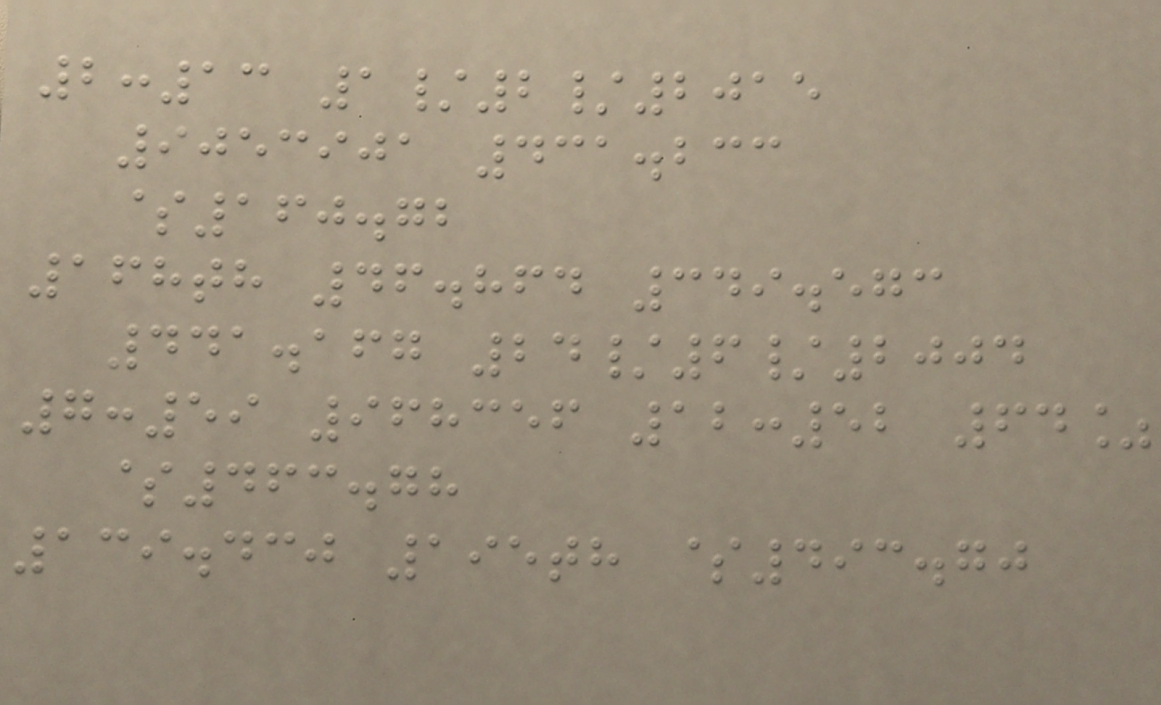2:13 1/2/2015
9053901 431.233
$160.72
168th 46.864 349.573
441.167 24/6/2004
7:59 968356 12:52 64%
$463.78
139.430 195th $493.70
